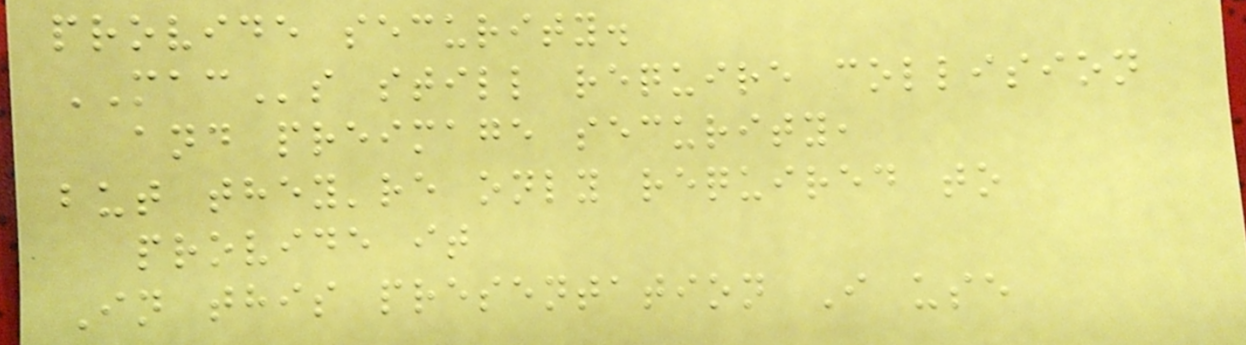provide security.
MACs still require collision
and preimage security,
but they're only required to
provide it
In this presentation I use
